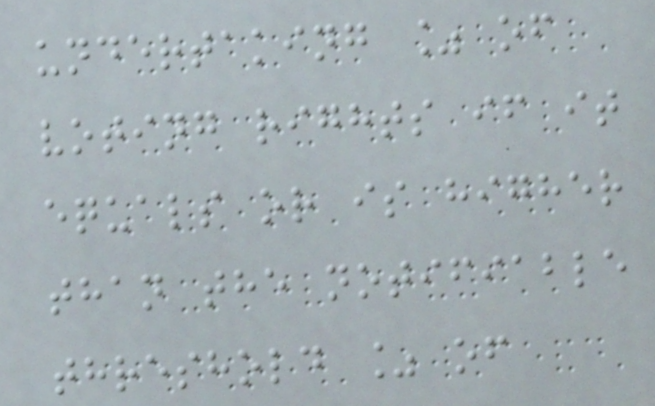undertaking % of
voting rights if it
equals or is higher
than the notifiable
threshold % of
